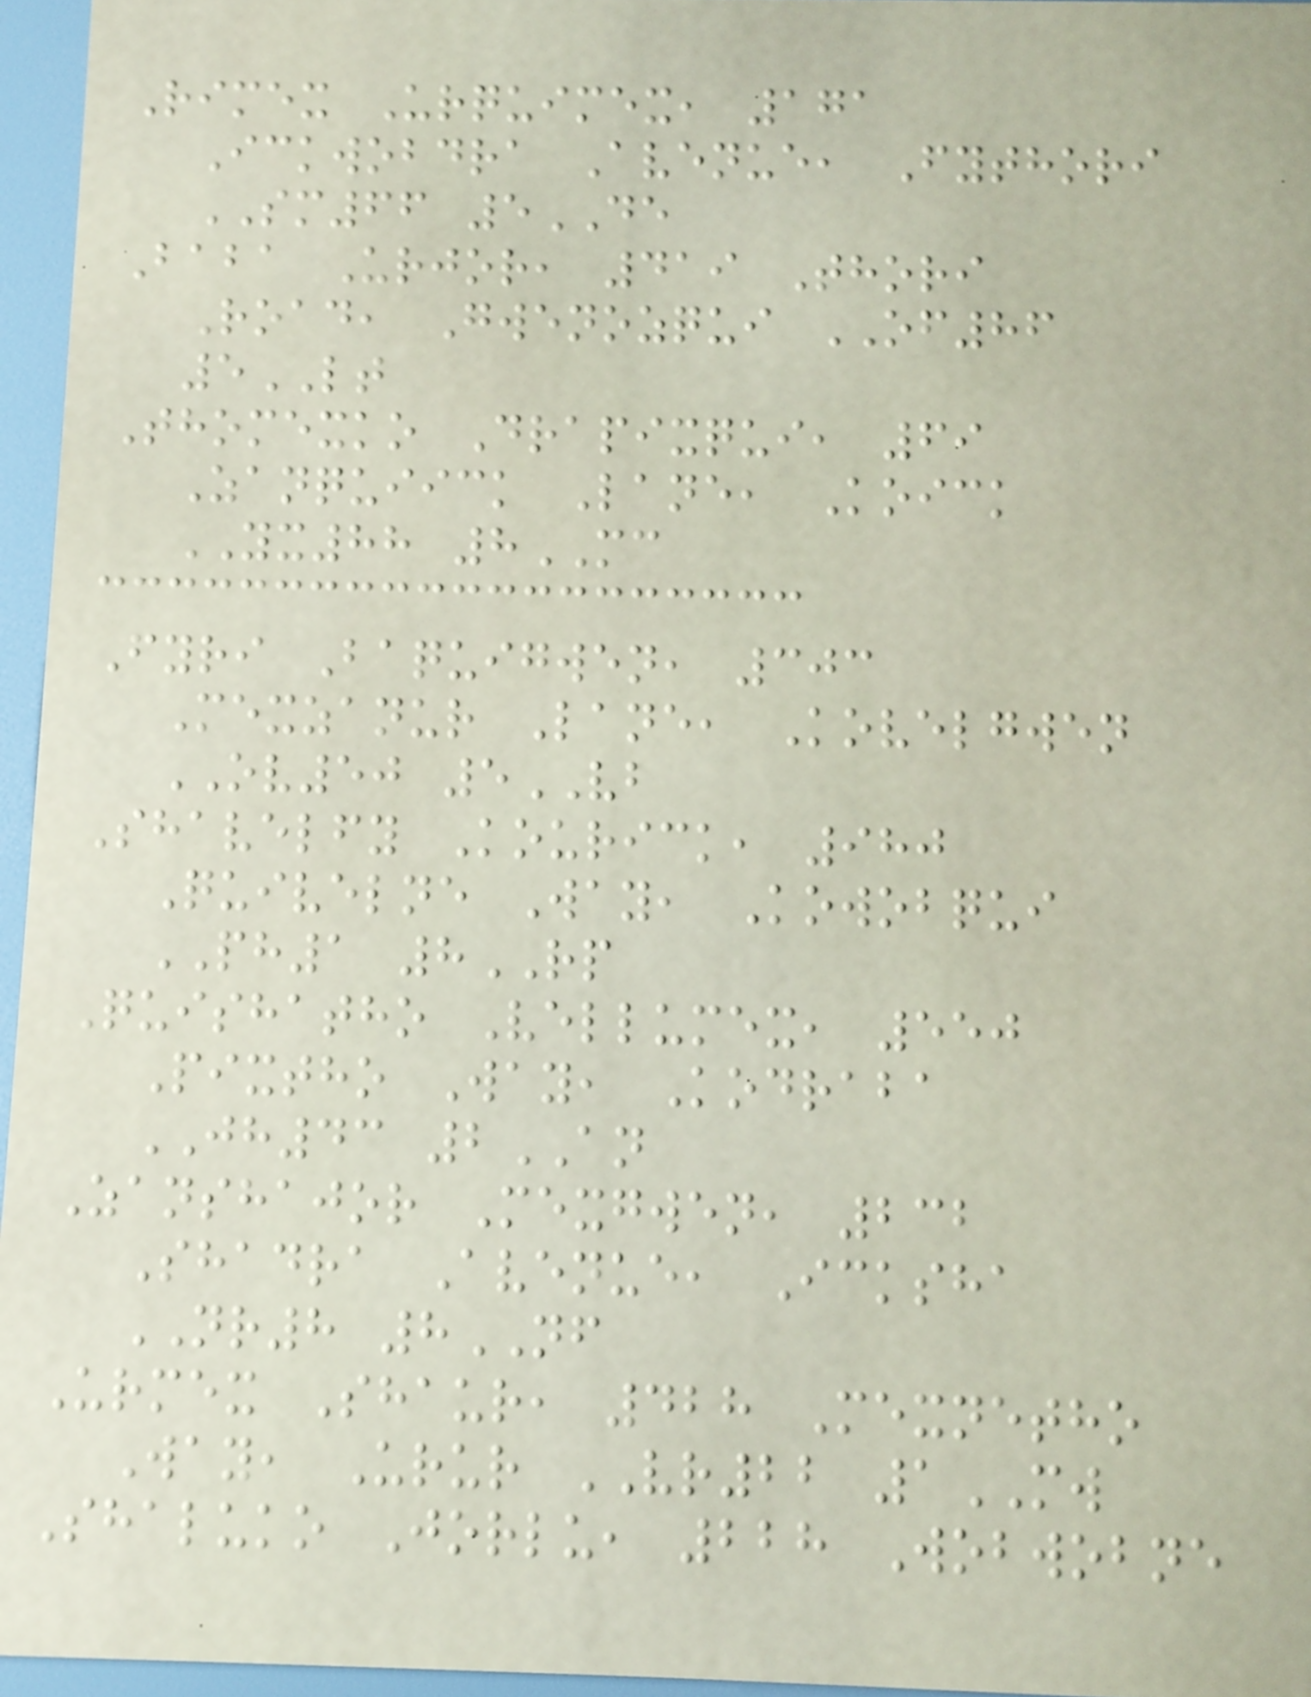Rimex Urquimex, 171
Ickwobdra Avenue, Fythori
SM66 5DE
Baba Urjor, 419 Thori
Road, Gwenozqui OF86
5LT
Thomexko Drapixqui, 69
Zanquiick Lane, Koick
YX88 8MC
Fyri Baquigwen, 303
Mexzanur Lane, Kovelgwen
OV50 5VB
Shavelfy Kourick, 980
Quivelne Way, Kowobqui
PH1 8RP
Quishatho Vellumex, 550
Pixtho Way, Kodraba
JH43 2AN
Zanshajor Mexgwen, 232
Shadra Avenue, Icksha
NR8 8NF
Urmex Shaur, 428 Mexnetho
Way, Urur VR22 1MW
Shaluko Jorlu, 228 Wobwobne
